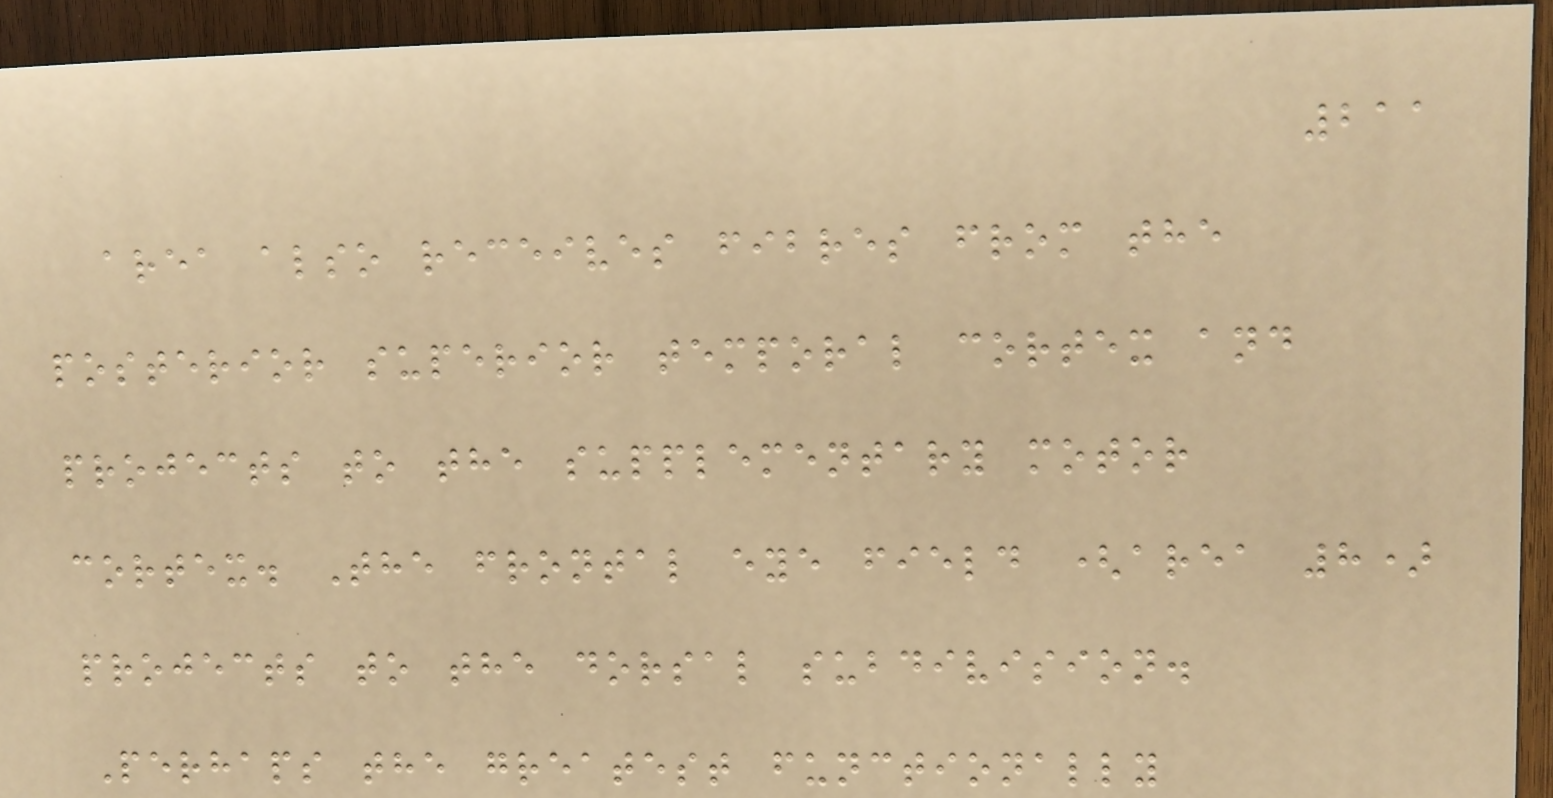211
area also receives fibres from the
posterior superior temporal cortex and
projects to the supplementary motor
cortex. The frontal eye field (area 8)
projects to the dorsal subdivision.
Perhaps the greatest functionally
